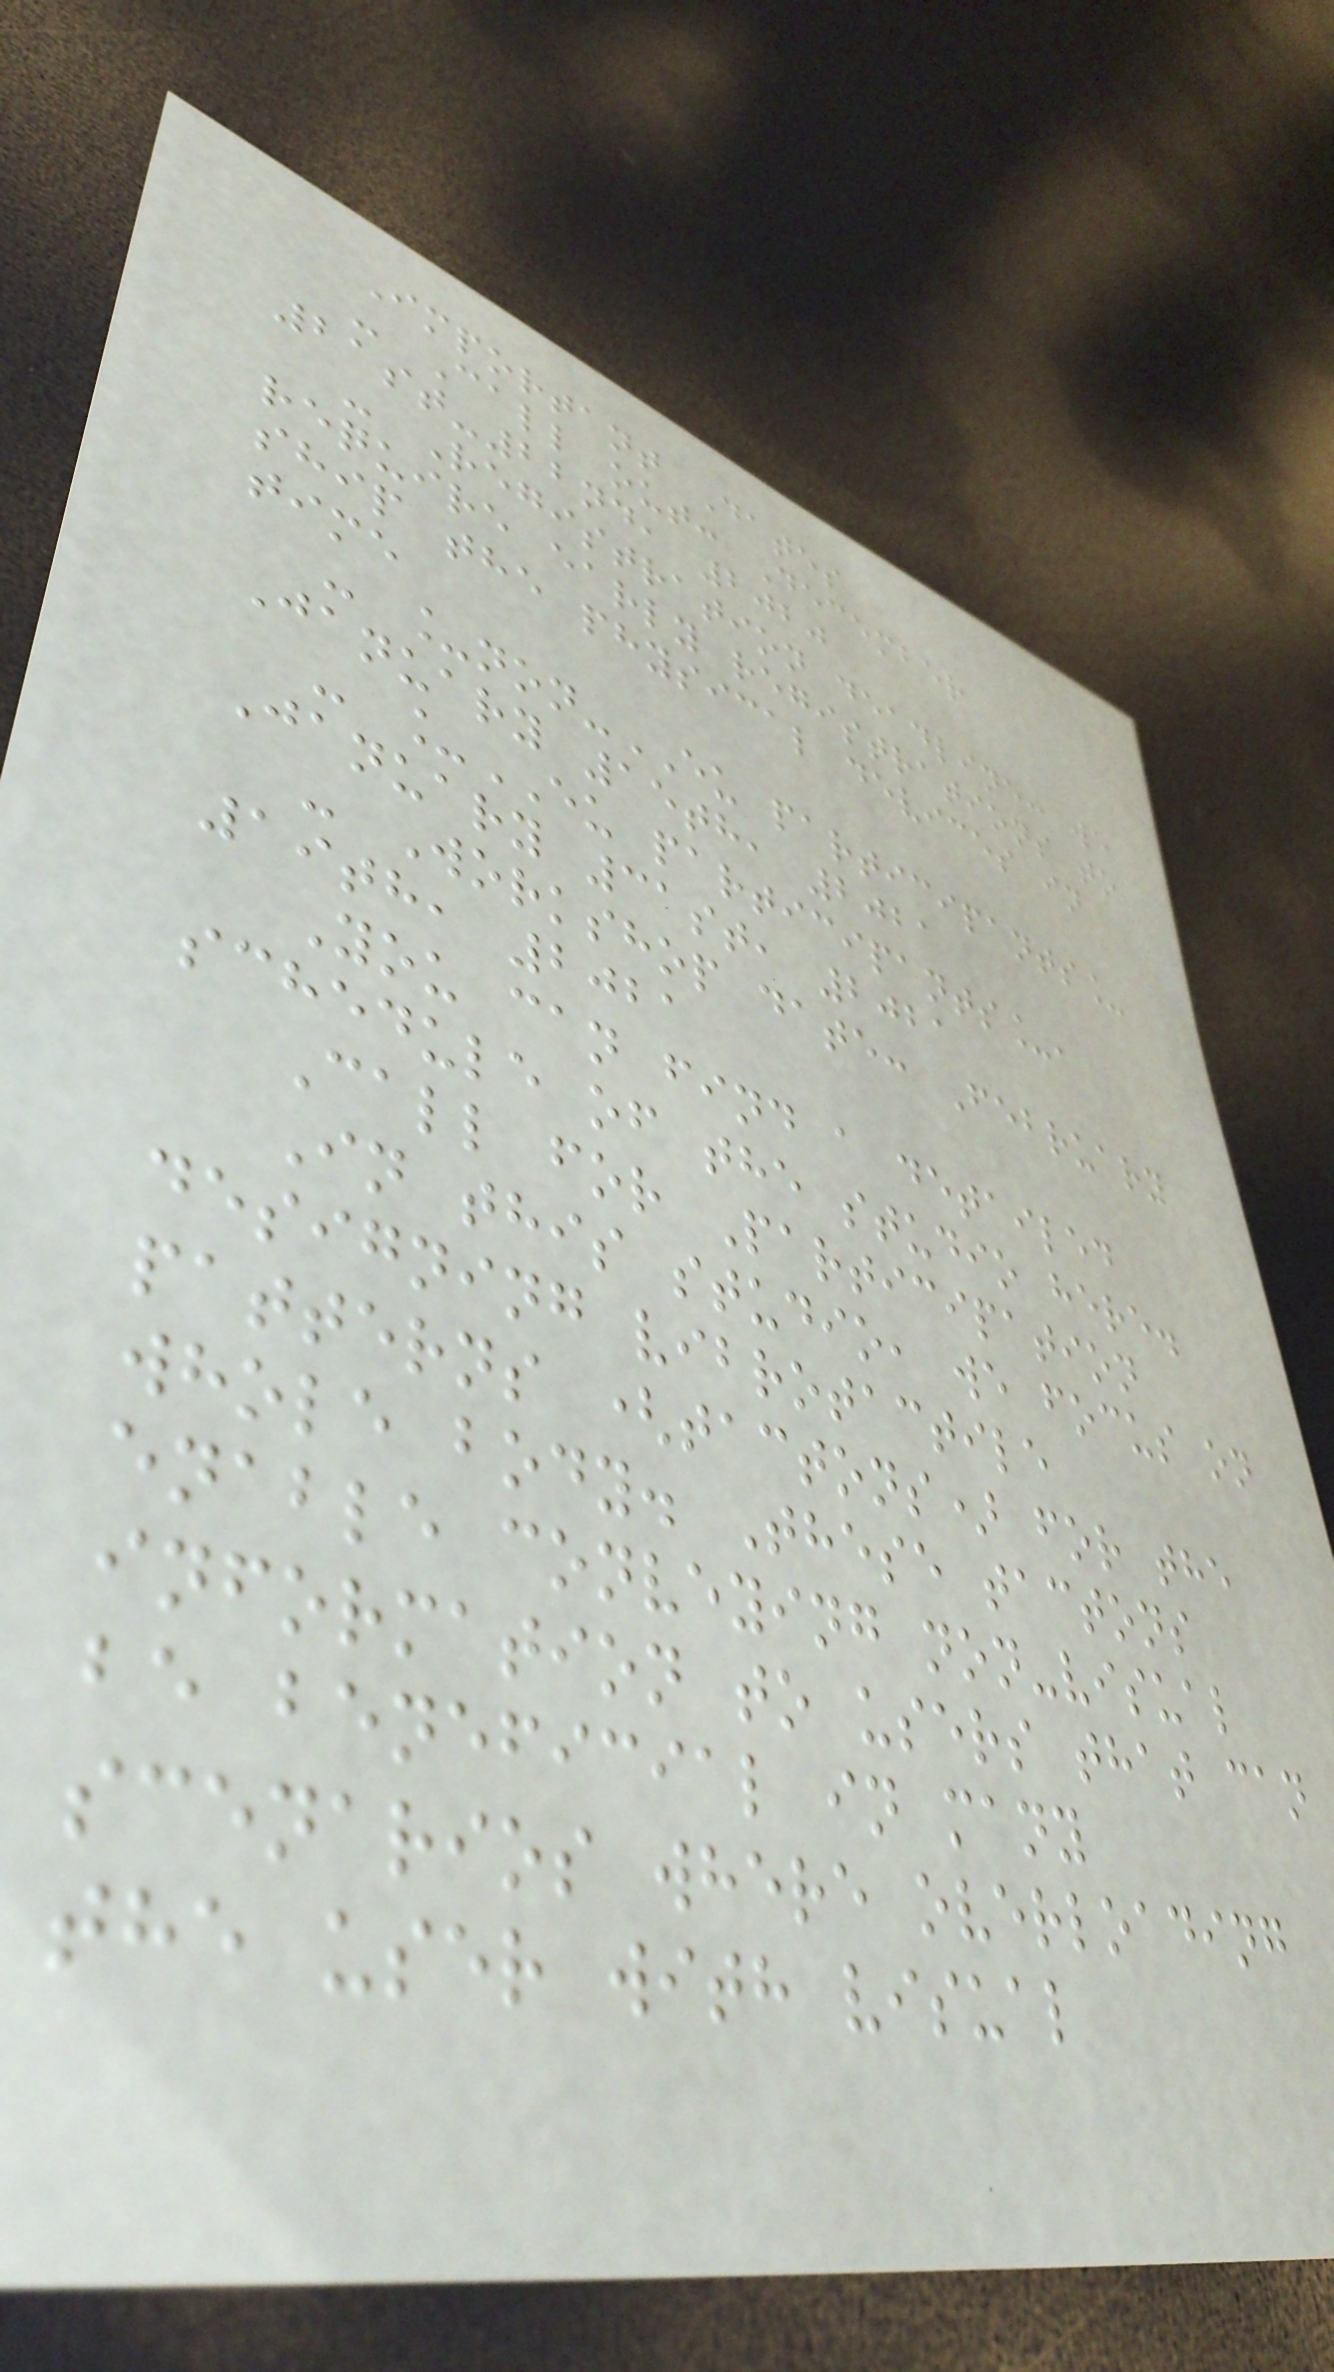Important Dates
- Call out: December
21st-22nd, 2020
- Registration deadline: we
require early registrations to
ship the physical devices in
time
- _non-EU participants_
January 15th, 2021
- _EU participants_,
January 31st, 2021
- Workshop date: February
19th, 2021
You can find a detailed
schedule of the studio here.
Call for Participation
In this studio, we focus on
designing vibrotactile
patterns (tactons) for the
whole body. These tactons
enable conveying non-visual
information to users that can
be beneficial in many
scenarios where overloading
the user with visual
